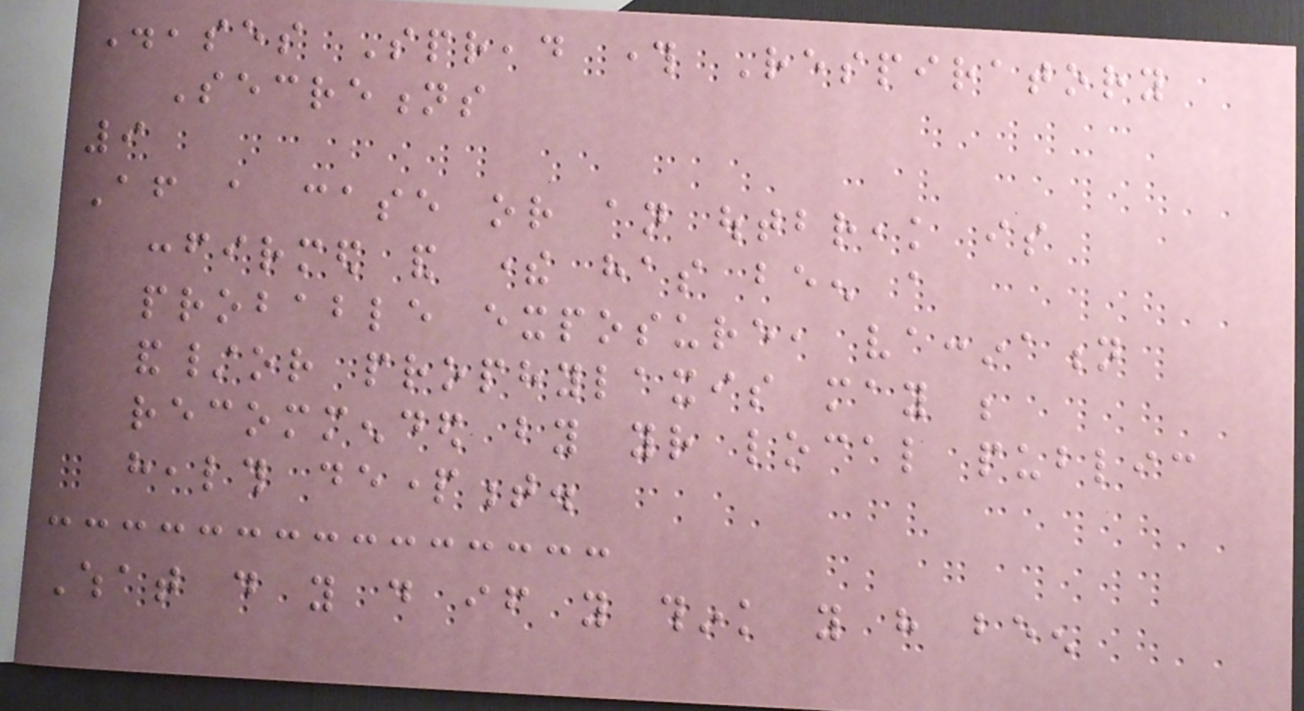Diseases Spread through Respiratory
Secretions
9
After a case or an outbreak is
confirmed and there has been a
probable exposure, vaccination
and/or prophylaxis may be
recommended by your local public
health department.
What do you do if you think you have been
